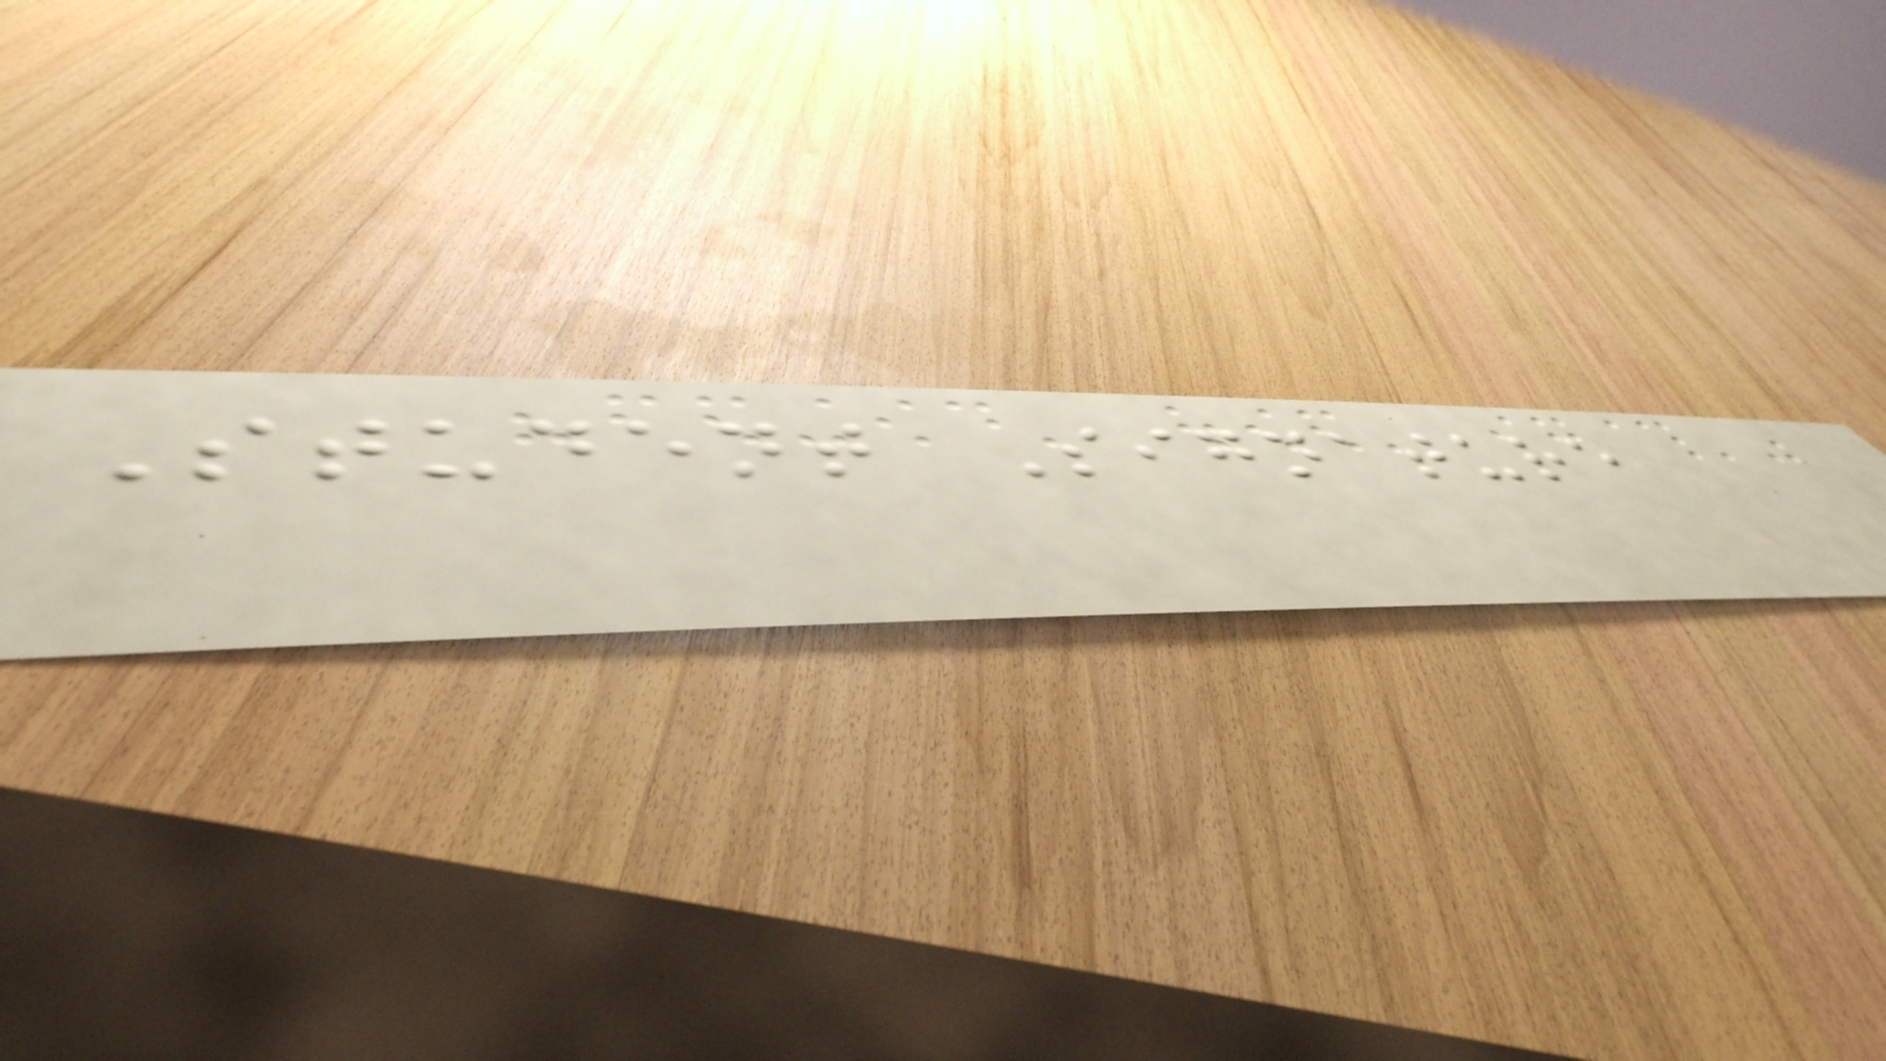Student Signature
